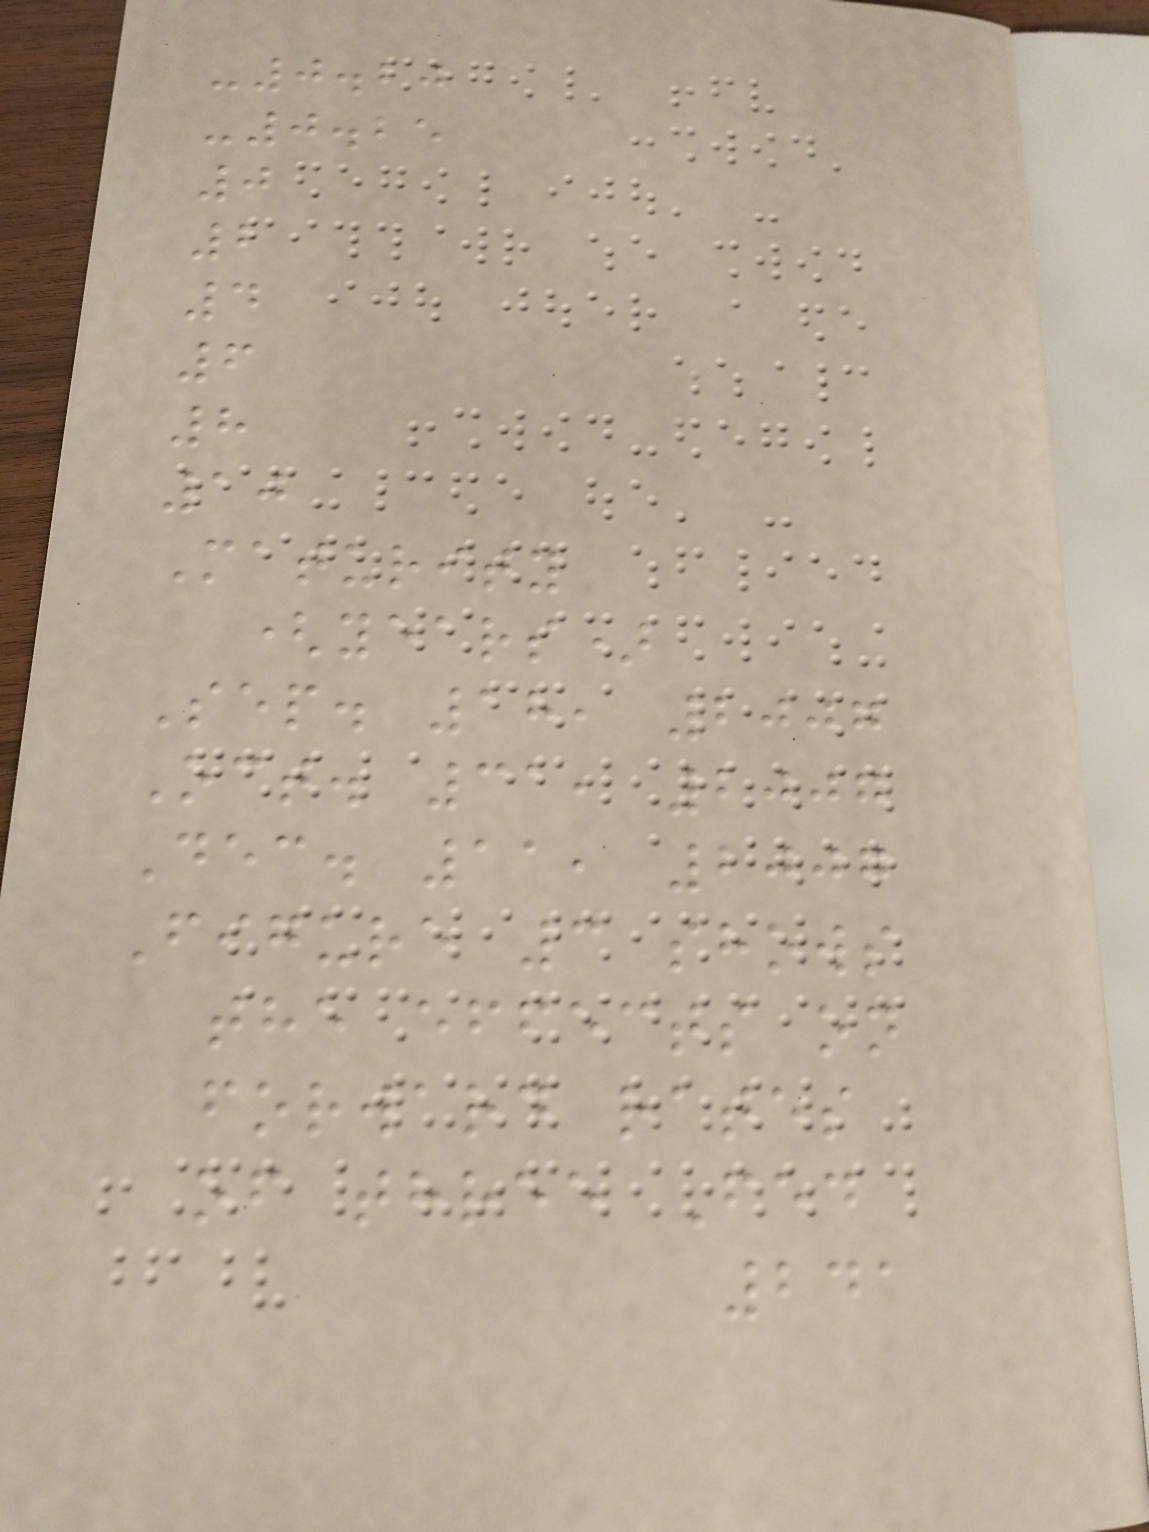-0.20
-0.25
0
2
4
6
8
10
Maturity
(years)
Sep. 18, 2007
Oct. 31, 2007
Dec. 11, 2007
Figure 3 shows
the effects on
forward rates
of three Fed
241
